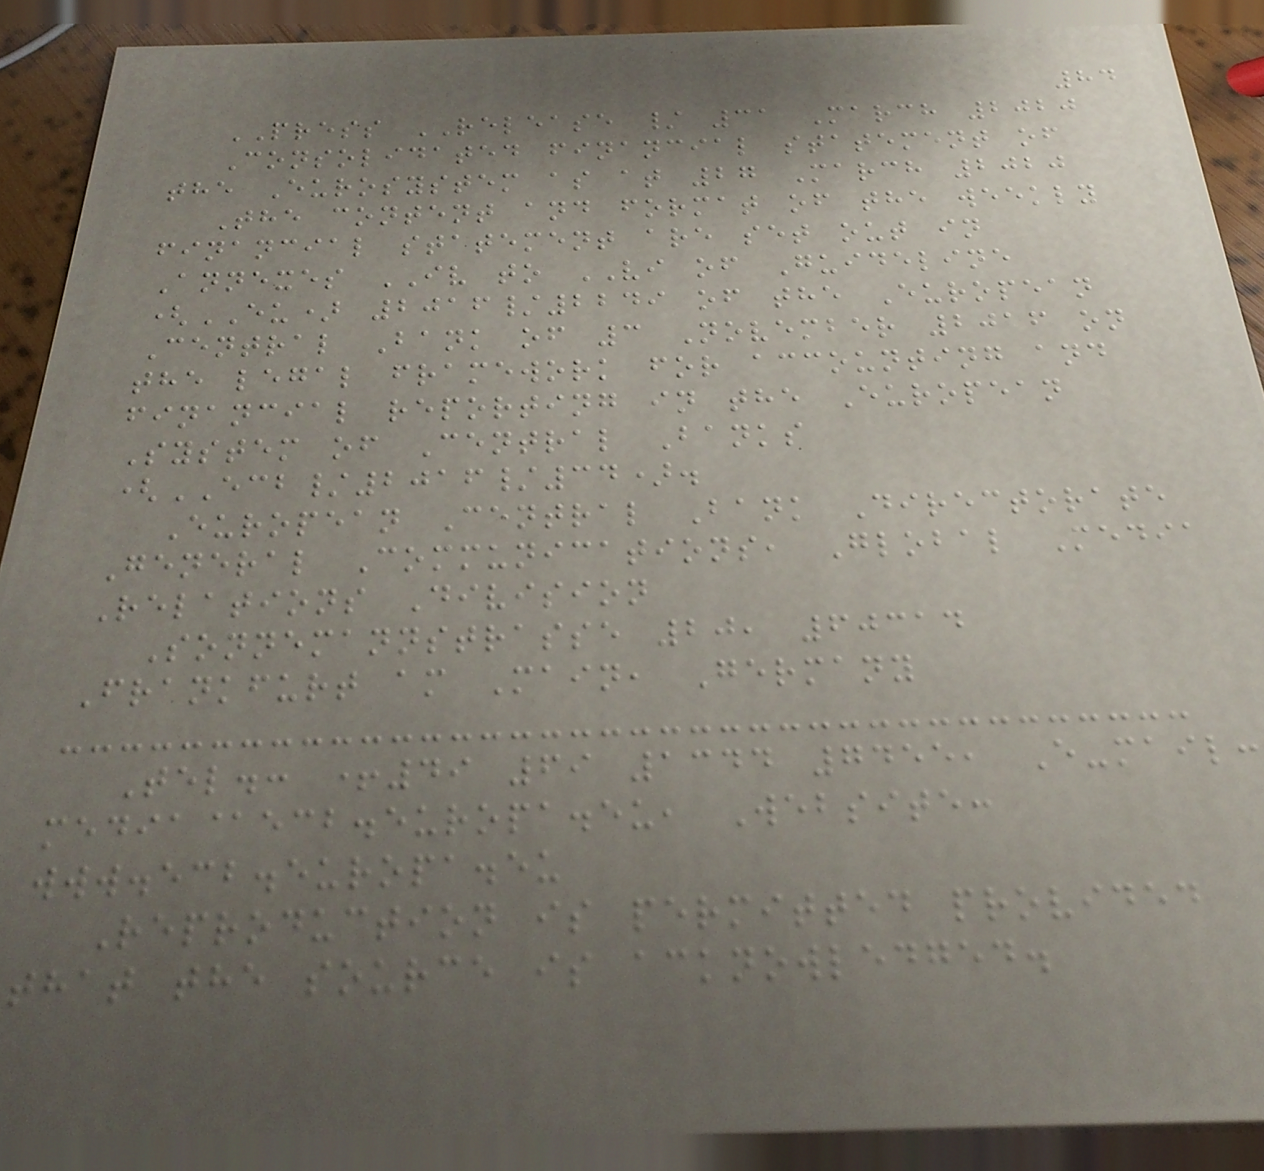84
PRESS RELEASE / 31 March 2020
Consolidated financial statement of
the Eurosystem as at 27 March 2020
The content and format of the weekly
financial statement are set out in
Annexes IV to VI of Guideline
(EU) 2016/2249 of the European
Central Bank of 3 November 2016 on
the legal framework for accounting and
financial reporting in the European
System of Central Banks
(ECB/2016/34).
European Central Bank Directorate
General Communications, Global Media
Relations Division
Sonnemannstrasse 20, 60314
Frankfurt am Main, Germany
Tel.: +49 69 1344 7455, E-mail:
media@ecb.europa.eu, Website:
www.ecb.europa.eu
Reproduction is permitted provided
that the source is acknowledged.
